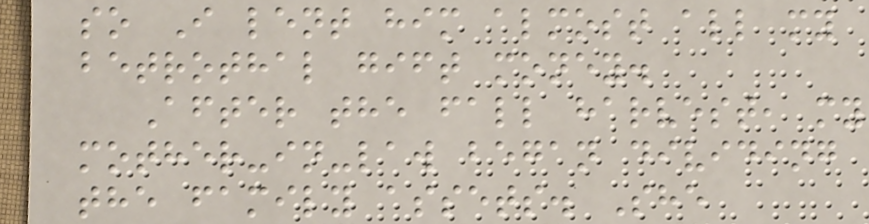so I lent him almost all my
betrothal gift money.
After the fall harvest, my
mother-in-law began dividing
the family assets. She
